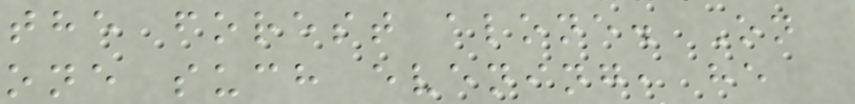the forest alone. On
one such evening, he
